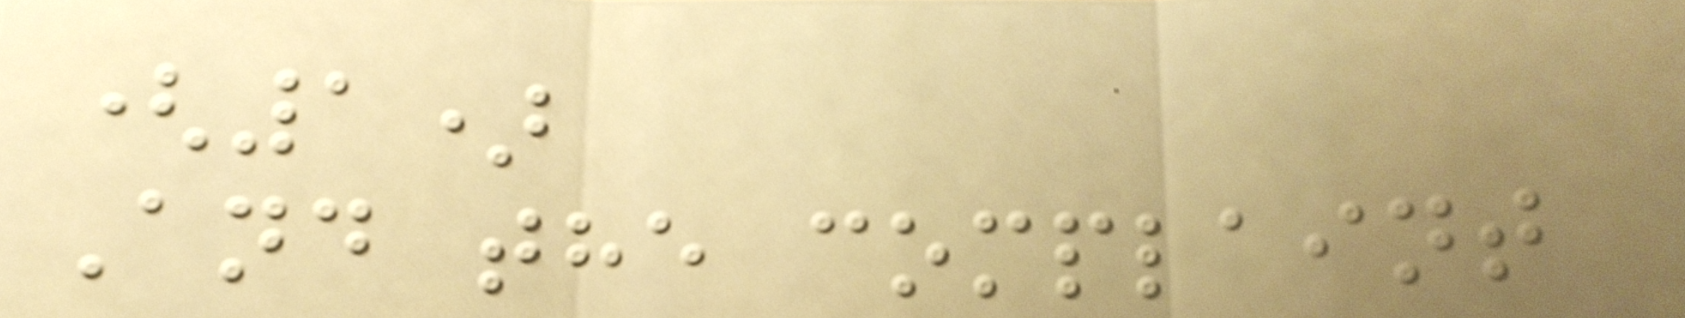(1)
And the complaint
